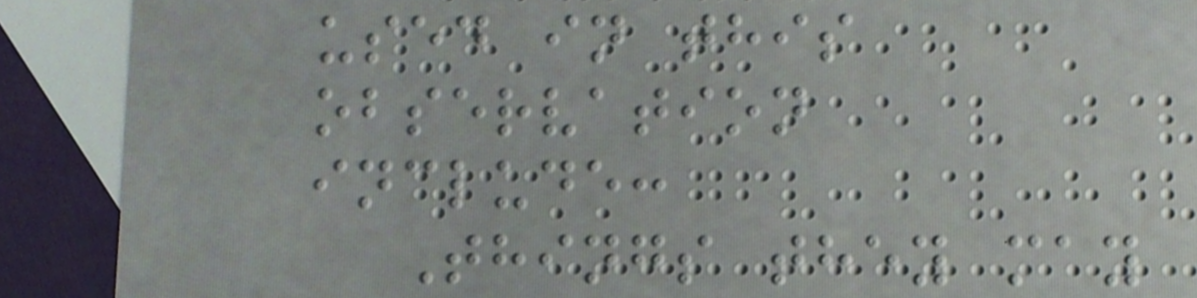used in this
observation
include:
Things they may
